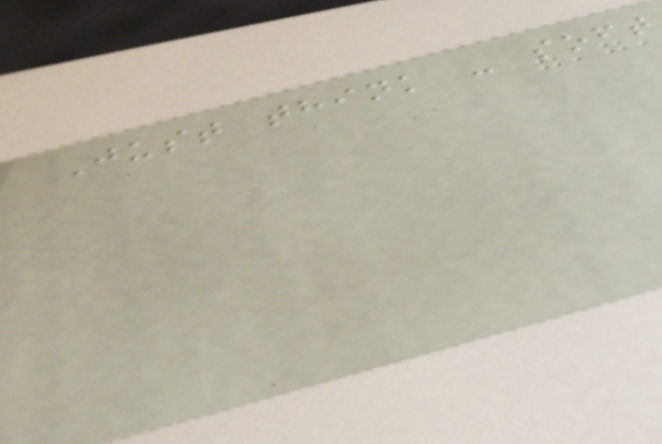Just think - soft
